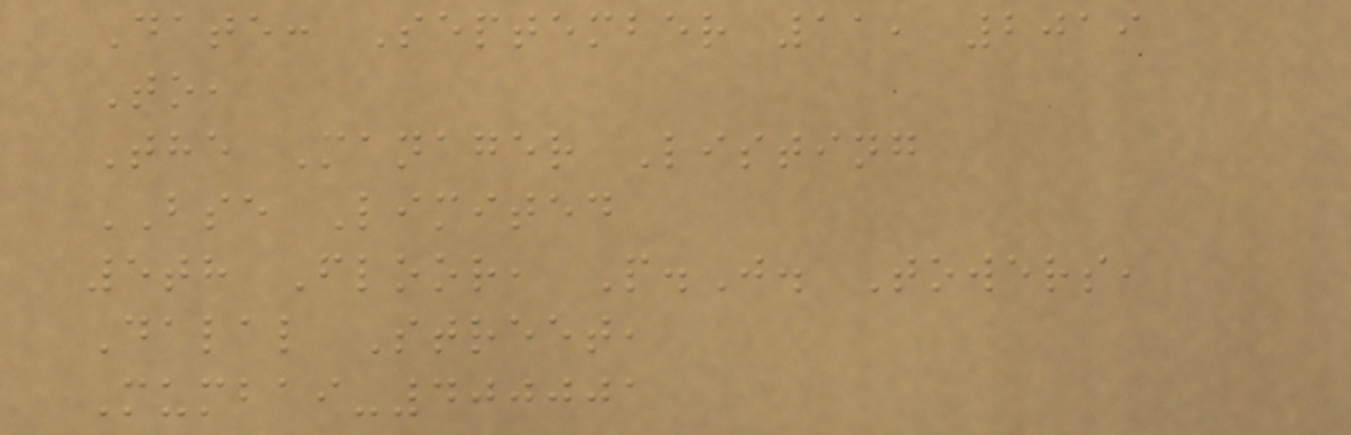Date: September 11, 2019
To,
The Manager Listing
BSE Limited
5th Floor, P.J. Towers,
Dalal Street,
Mumbai-400001
